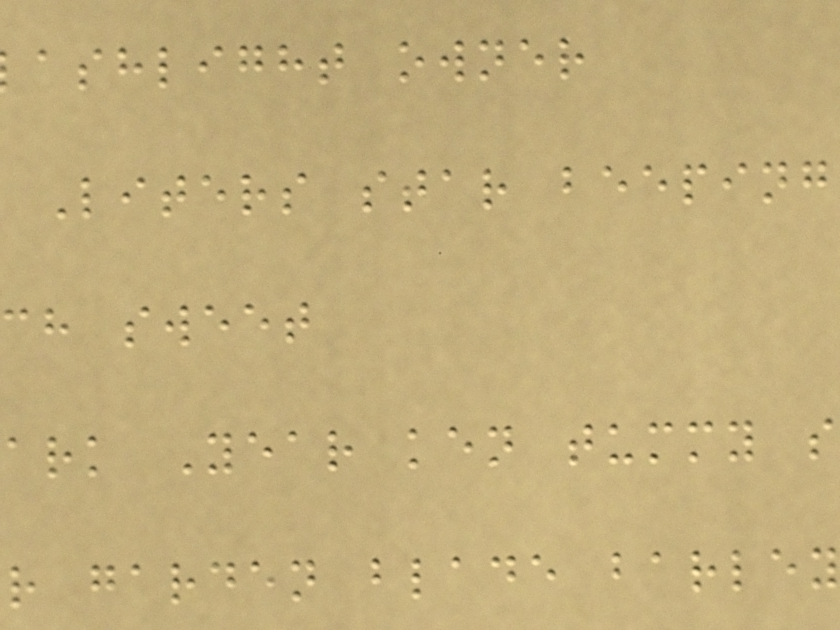ashlight owner
Liters star beeping
ch sweet
ark Year ken tummy s
r garden blade barley
